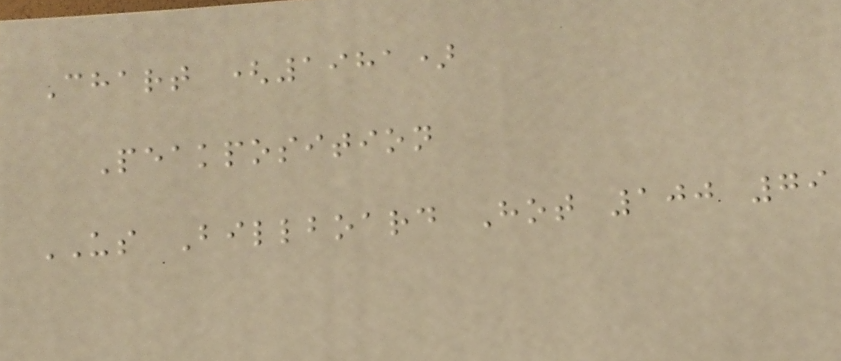Chart (1981)
Peakposition
US Billboard Hot 100 79
